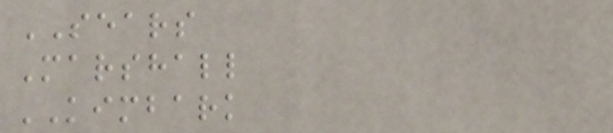SEARS
Marshall
KIMBARK
